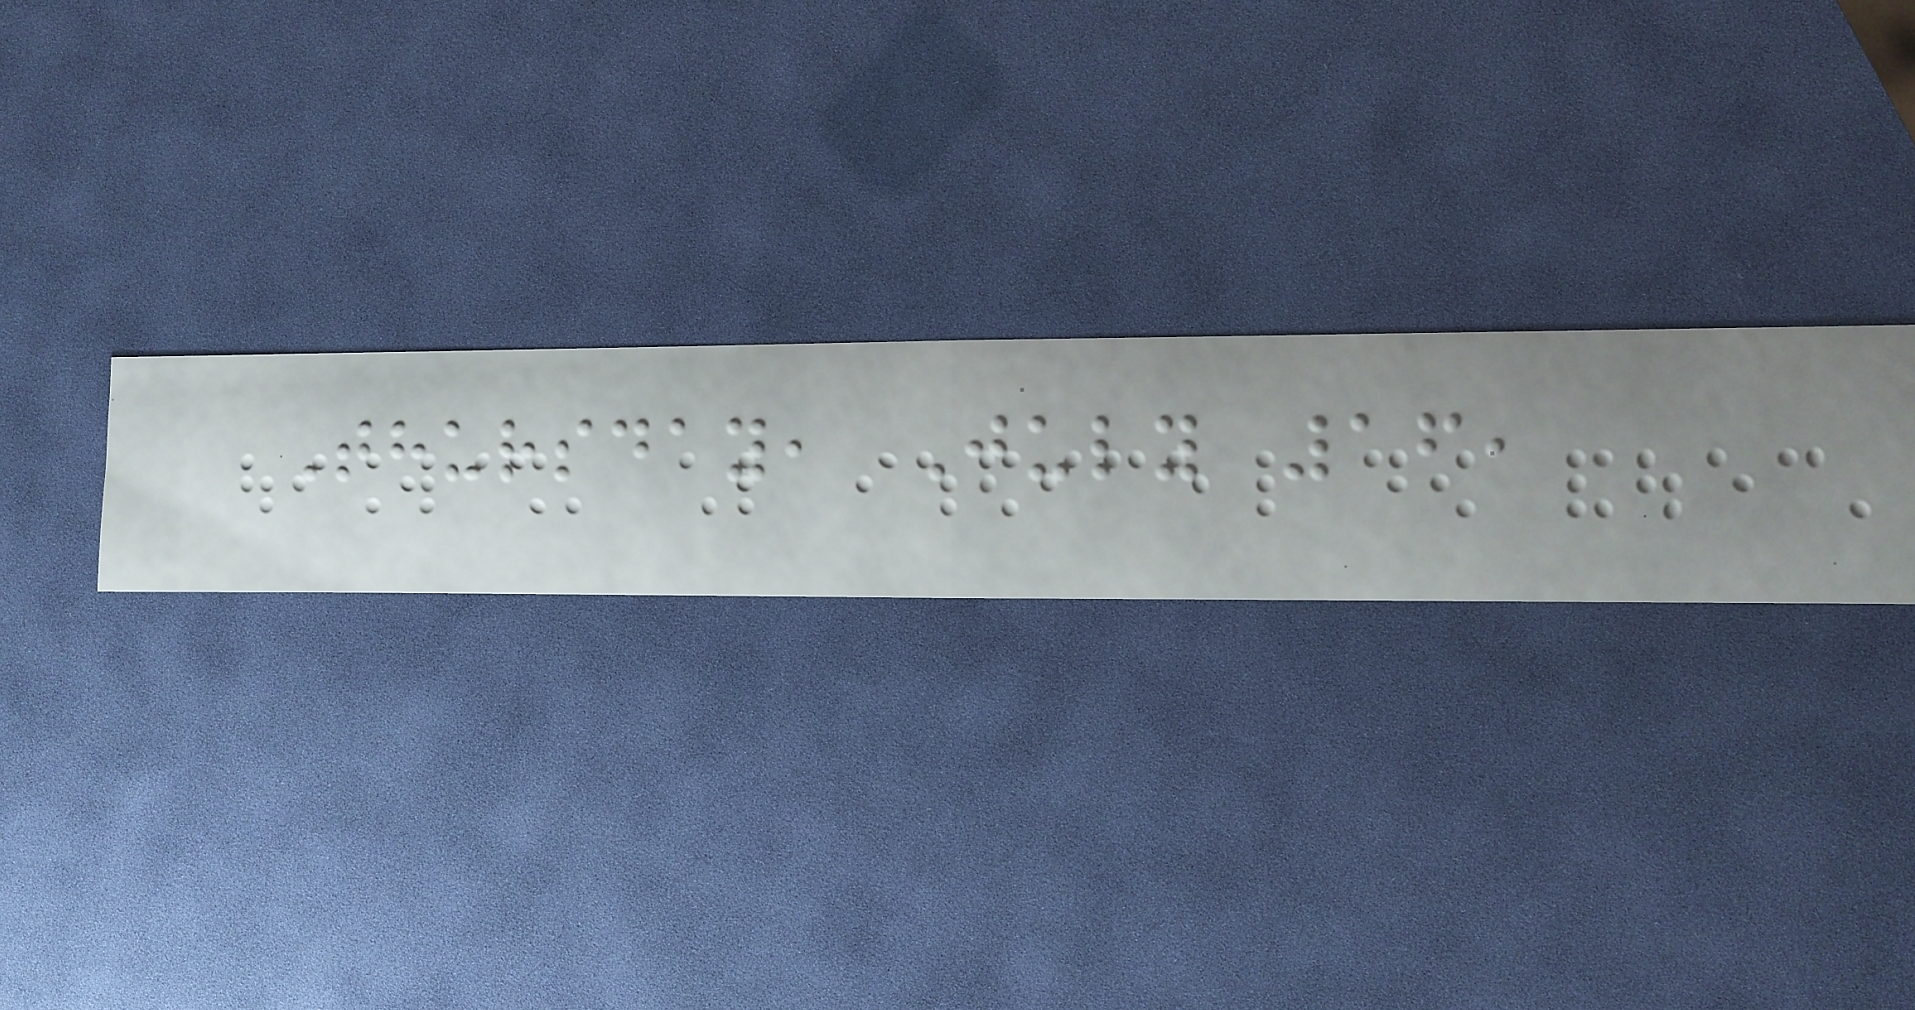Thursday, July 16,
